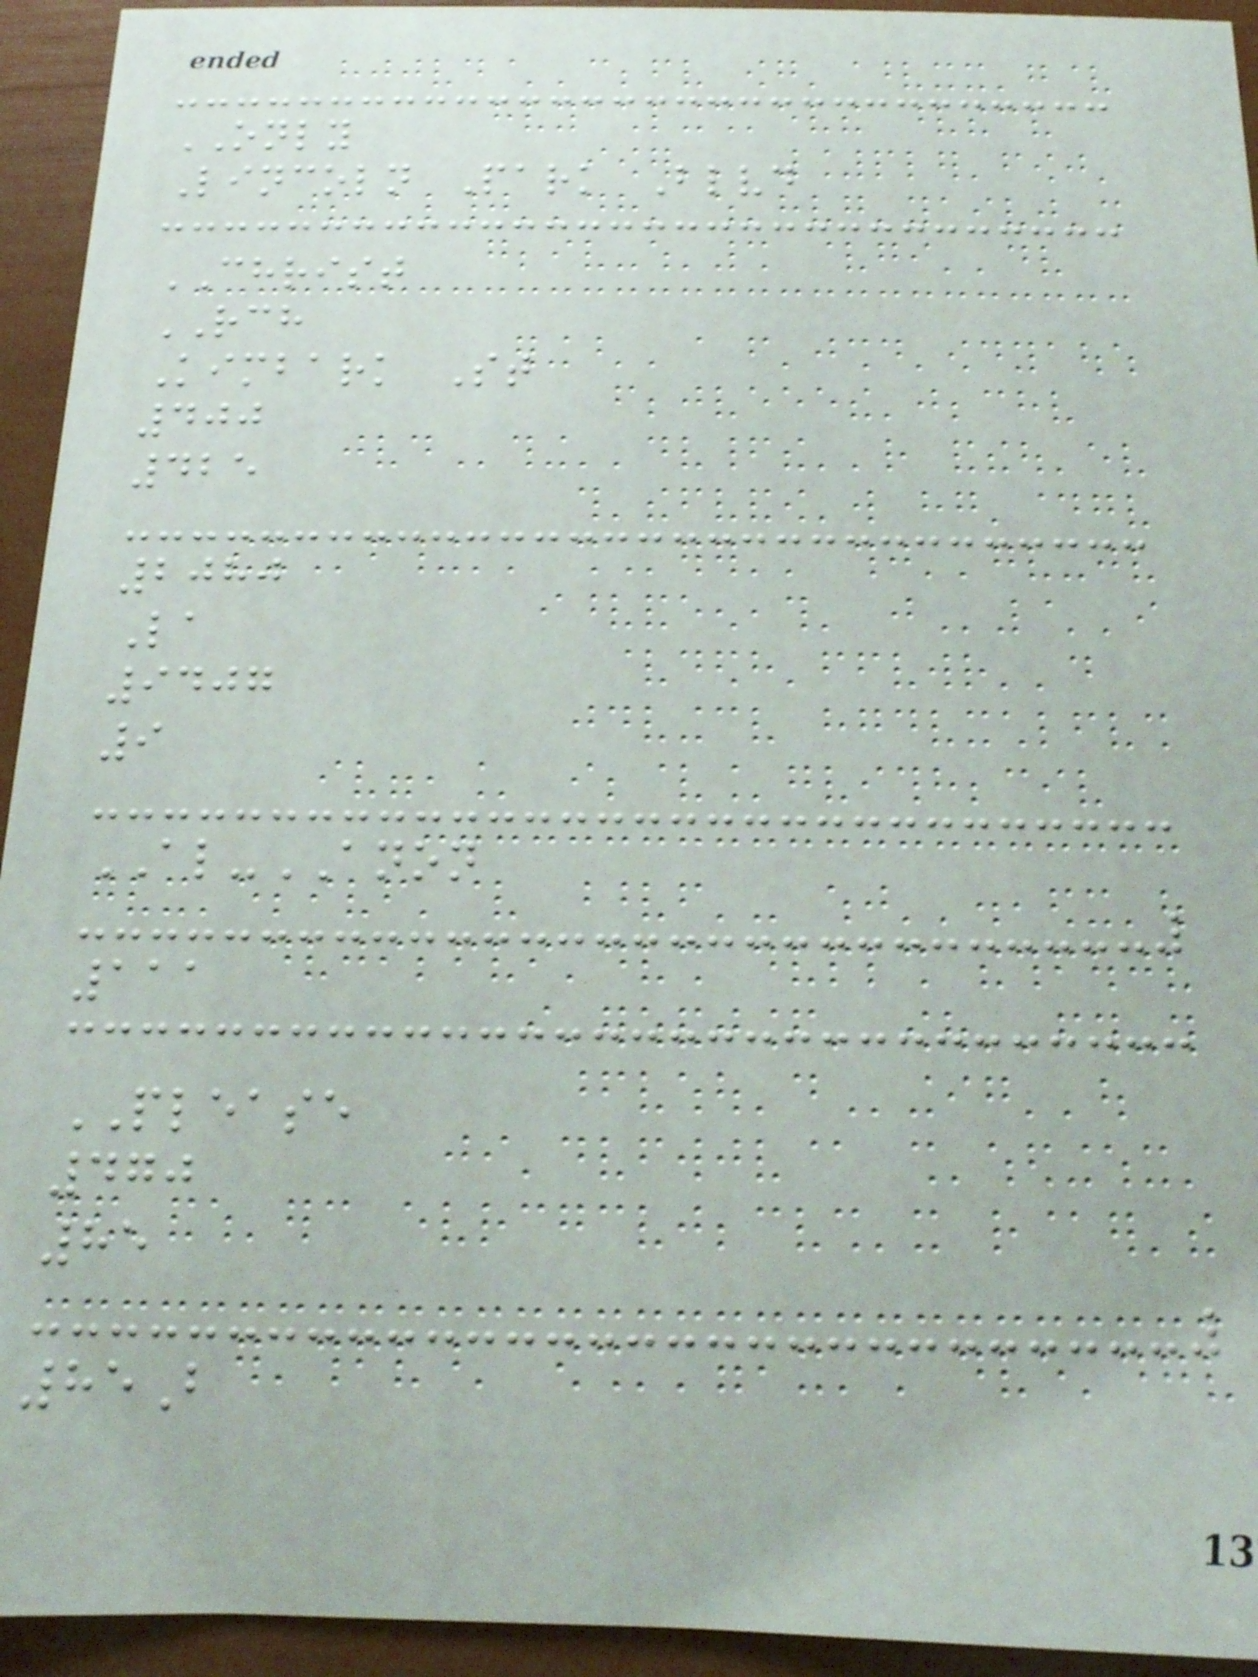ONLY
Lincoln Park Blvd
CHRIST
RCH
Kimbark St
400
425
2080
La
9407
9
AL-ANON
111
PLEASE
470
85
85B
